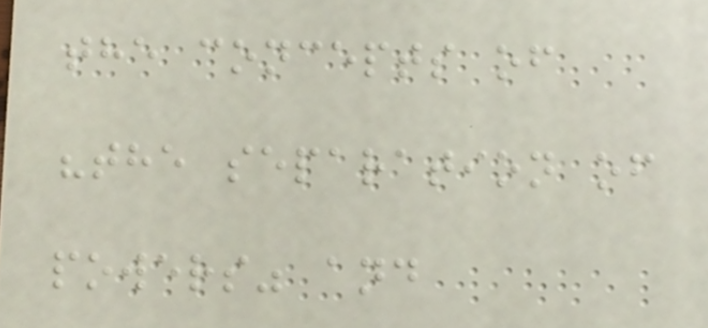the concepts of
"the separation of
powers" and
